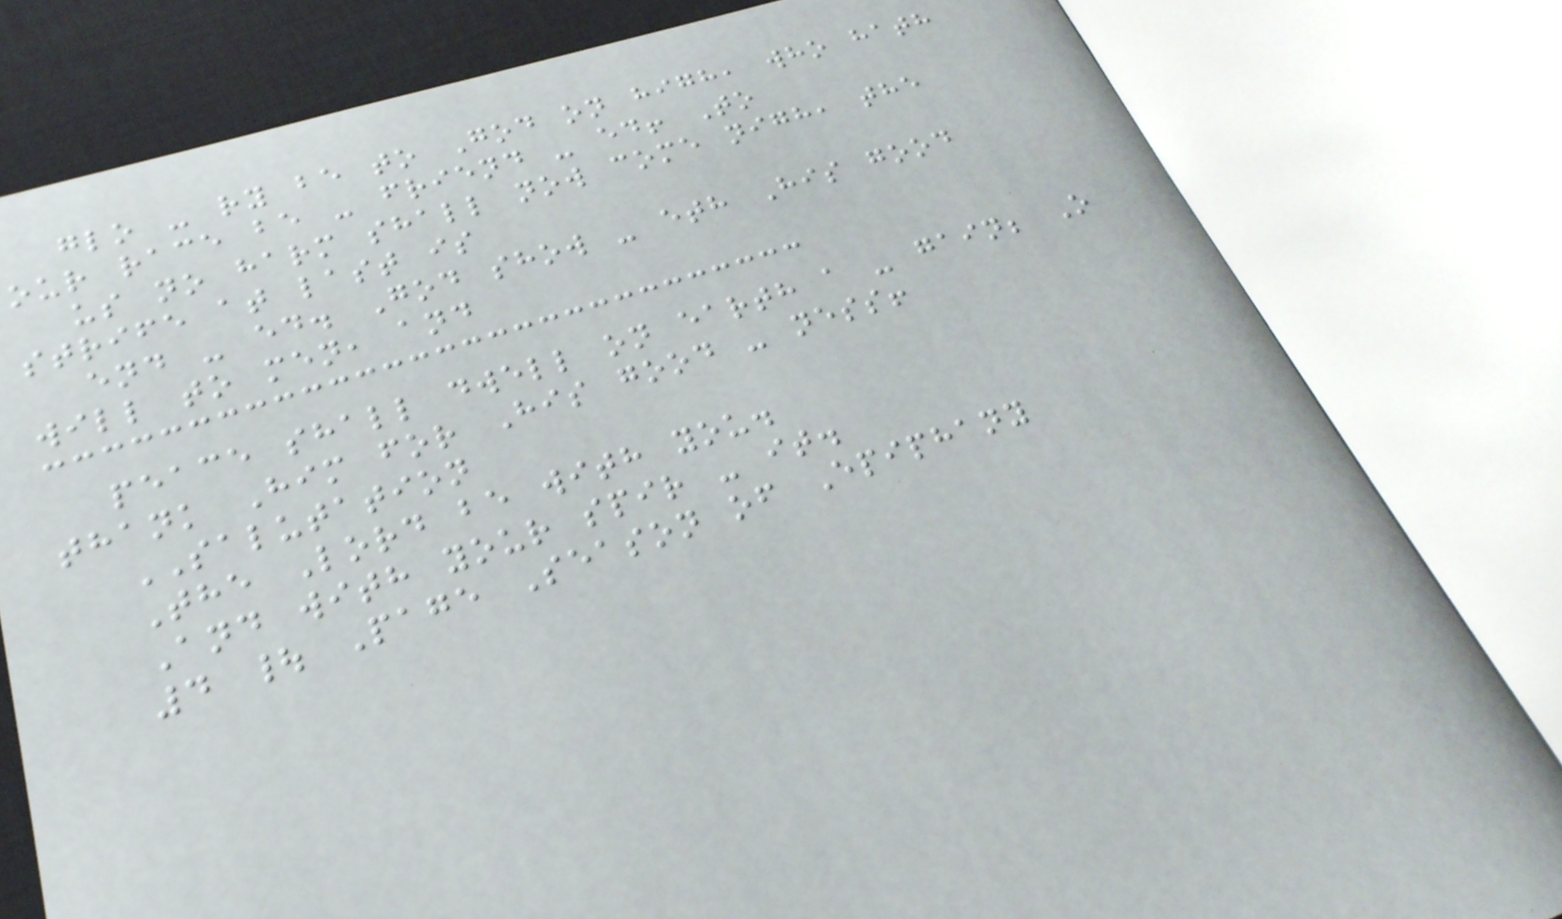glo - ry be to God on high, who hath
our race be - friend - ed! To
us no harm shall now come nigh, the
strife at last is
end - ed. God show - eth His good
will to men, and
peace shall dwell on earth a - gain; O
thank Him for His good - ness!
SALUTATION
The Lord be with you.
And with your spir - it.
4 | Page Season of Epiphany
